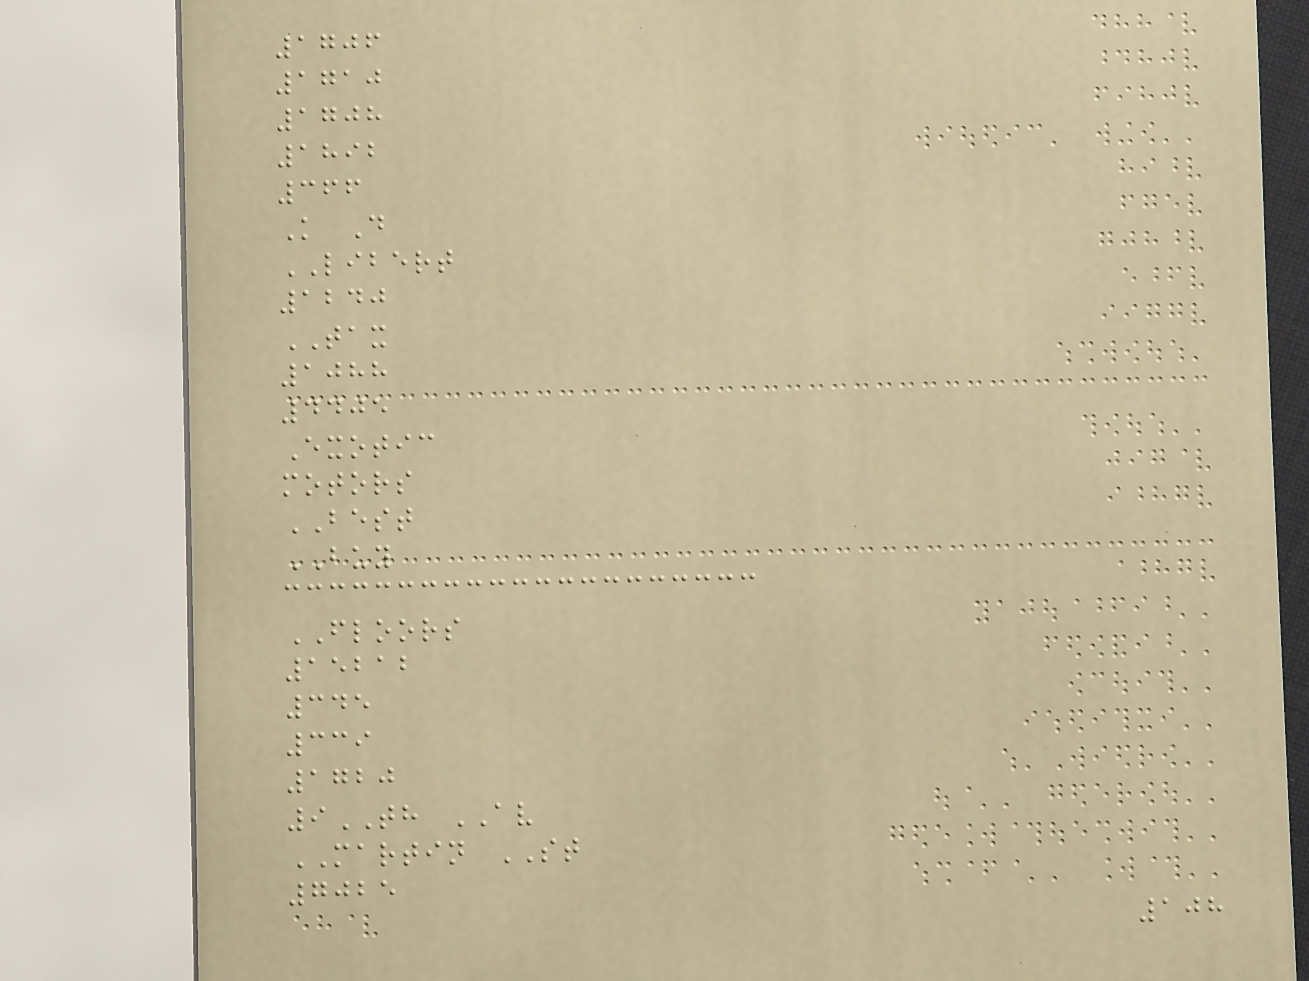1706
1710
1708
1892
366
K D
LIBERT
1240
TAX
1088
4405
Exotic
motors
BEST
BUY
FLOORS
15212
345
339
1720
9TH AV
MARTIN ST
7025
108
